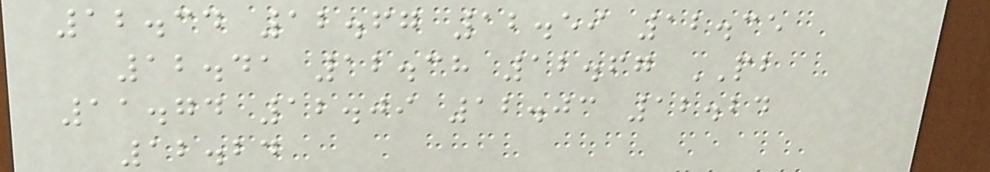12.34 12.67 12.59 12.35
12.41 12.38 12.67 PB
11.74 12.09 12.03 12.24
12.24
